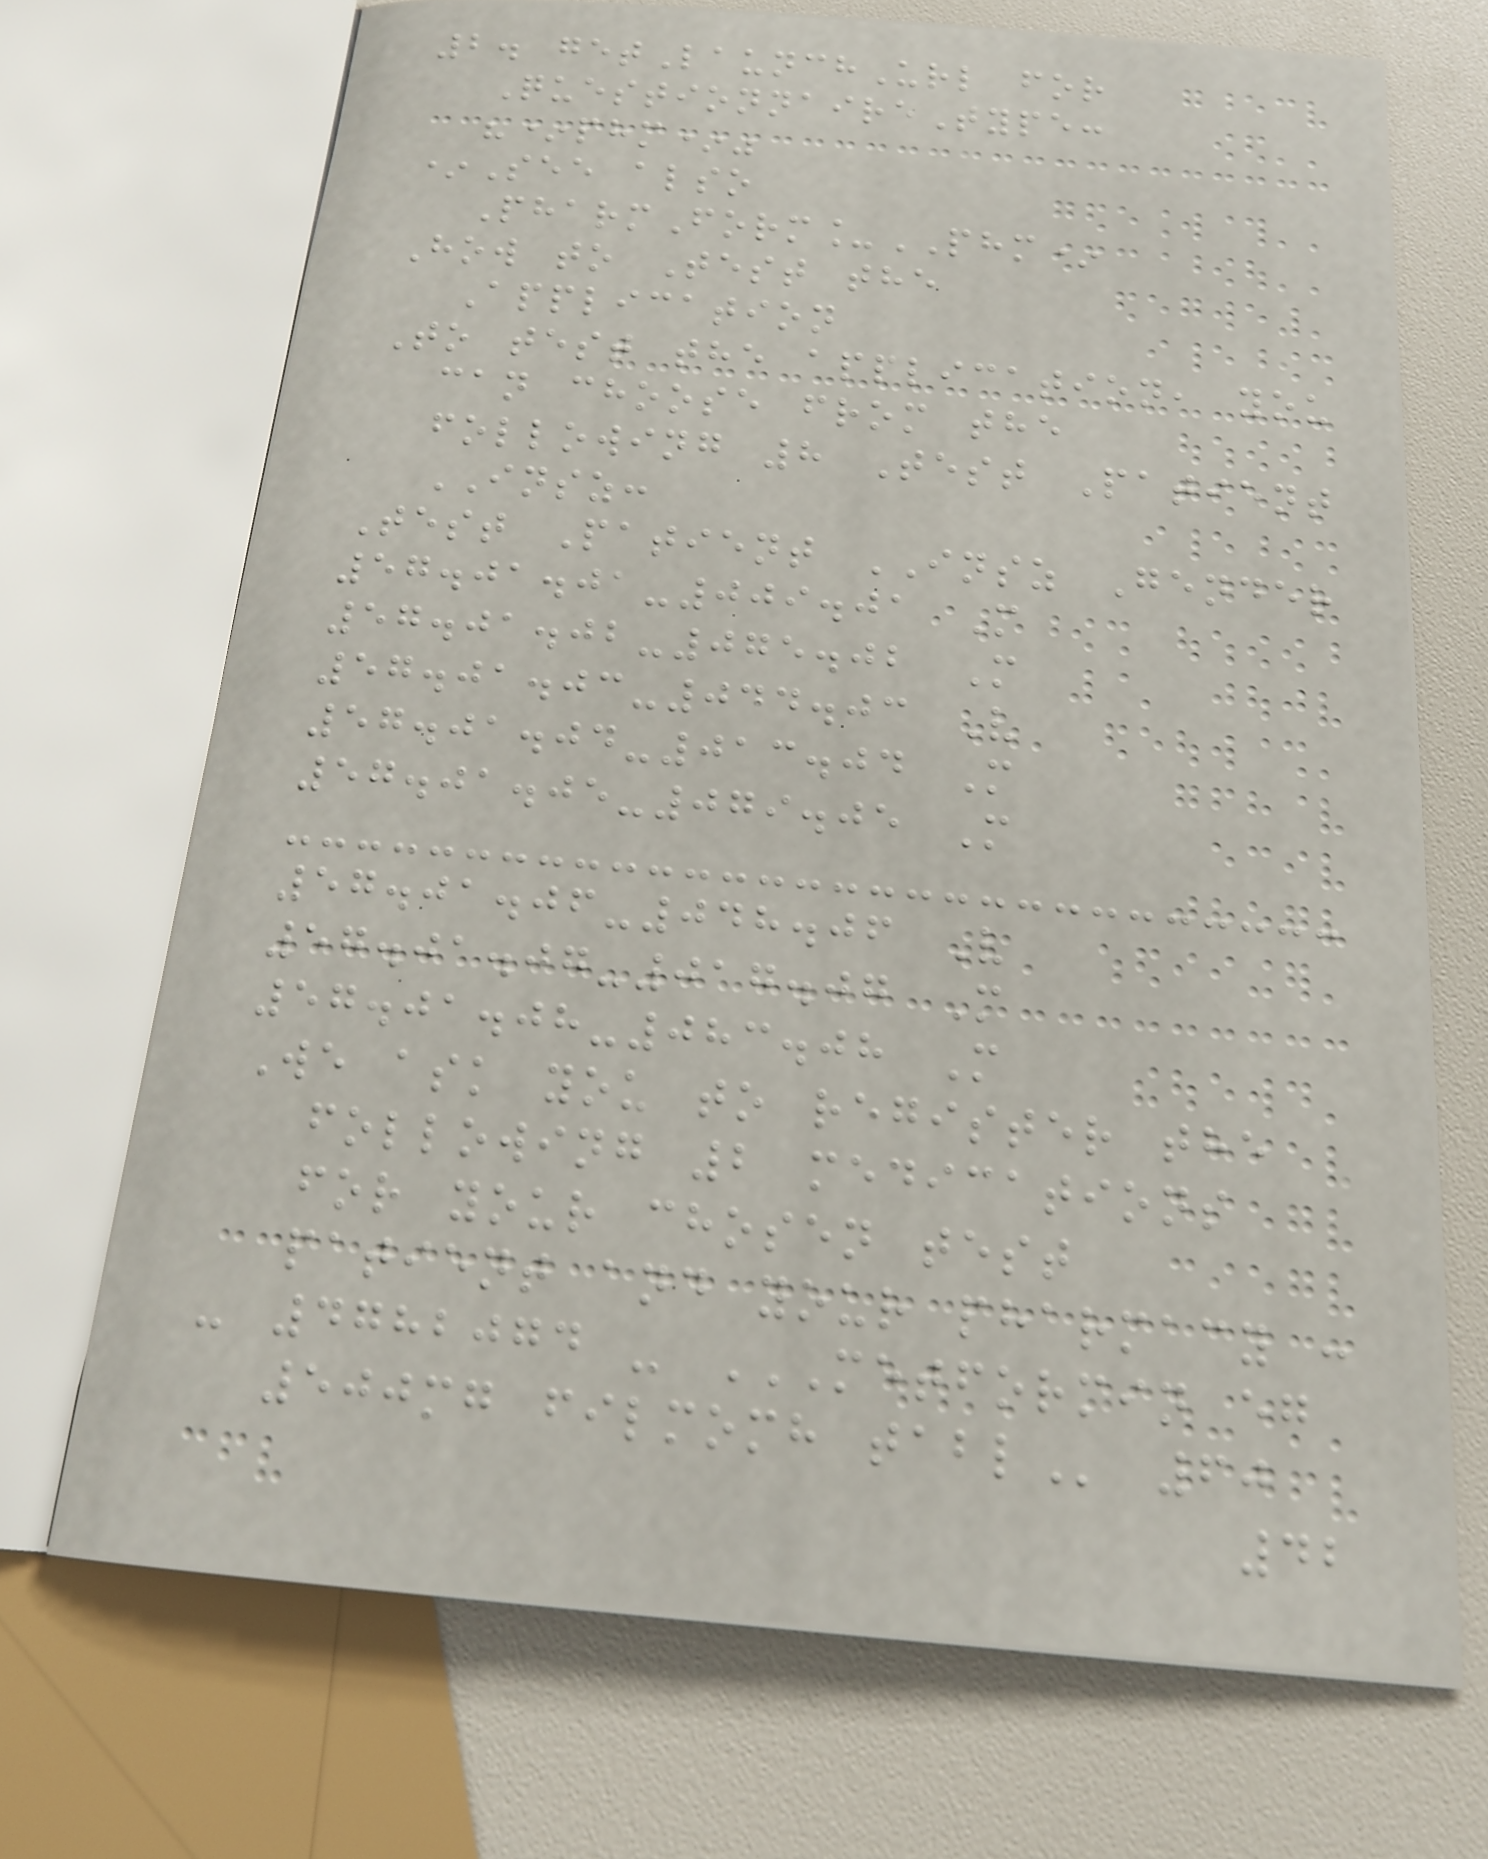2. getLaunchUrl for
QuestionnaireType:
"*phm*"
*See also
PharmForm_PHM*
How to Test the
Application
To test the application, you
can choose from the
following 8 Test Patient
INSZ:
Test Patient INSZ Gender
57.01.01-009.01 M
57.01.02-075.02 M
57.01.03-044.03 V
57.01.04-013.04 M
57.01.05-079.05 M
57.01.06-048.06 V
57.01.07-017.07 M
57.01.08-083.08 M
We ask you to register the
following 2 medications
for your chosen test
patient and your pharmacy :
- 4782074 - METFORMIN EG
500MG FILMOMH TABL 60
42
